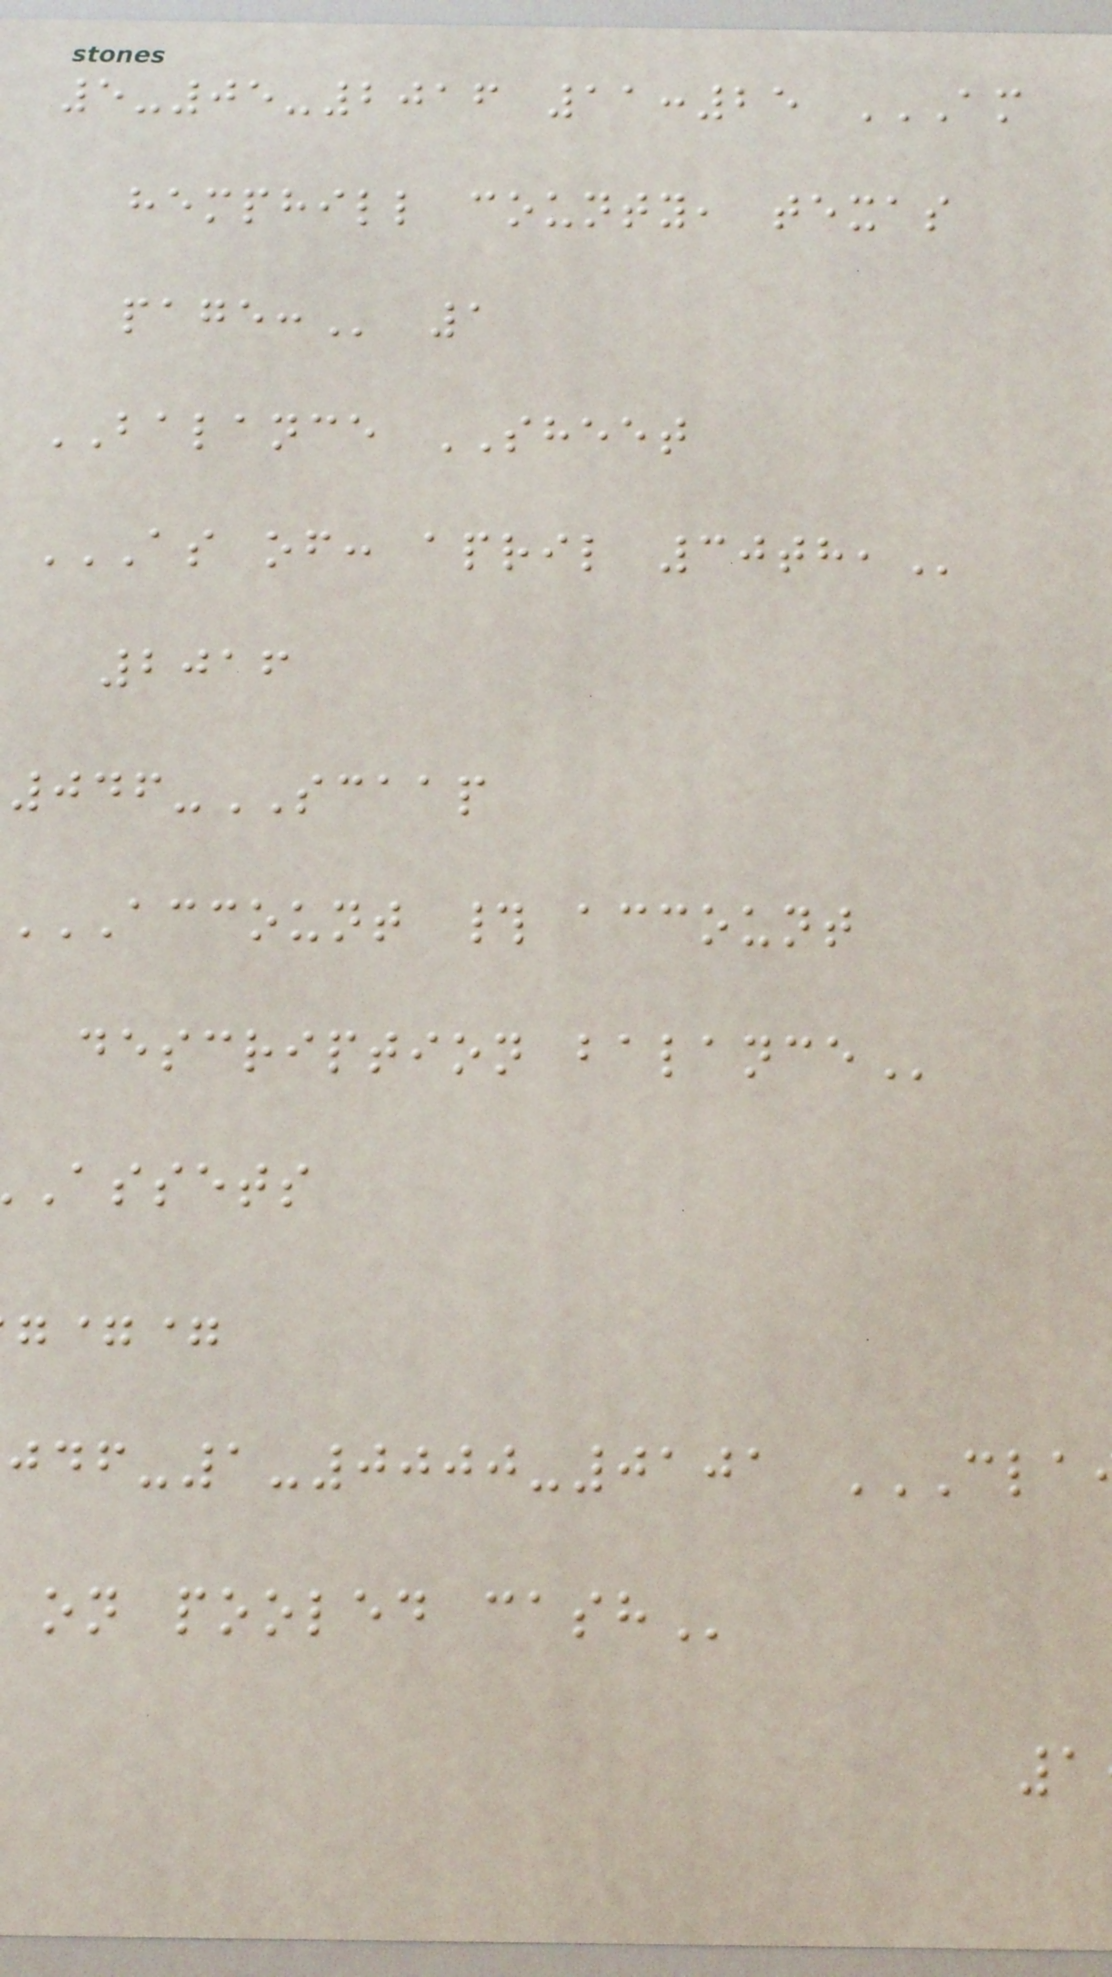5-05-2016 11:25 AM
hemphill county, texas
BALANCE SHEET
AS OF: APRIL 30TH,
2016
046-SCAAP
ACCOUNT # ACCOUNT
description
assets
==
-1-0000-0101
on pooled
